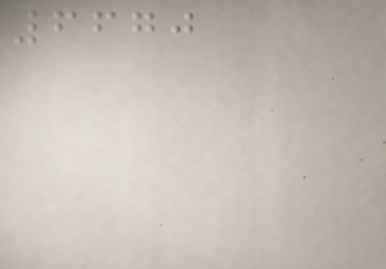6670
